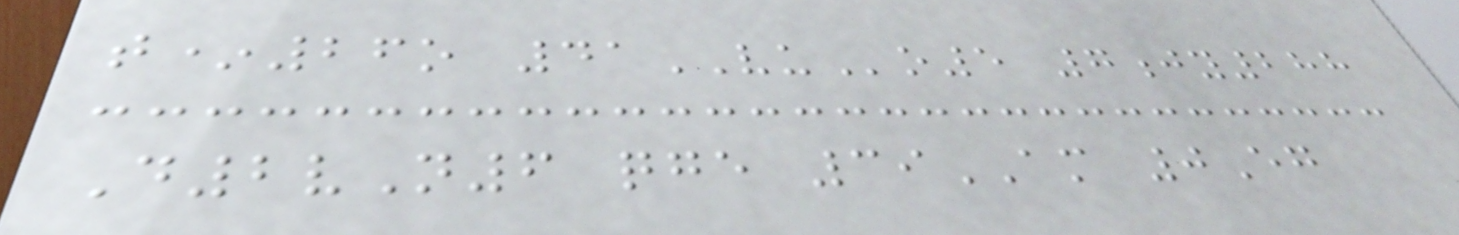t*26o 41VUo5 7jy288
D2vN6 qge 39AM 0Eg
